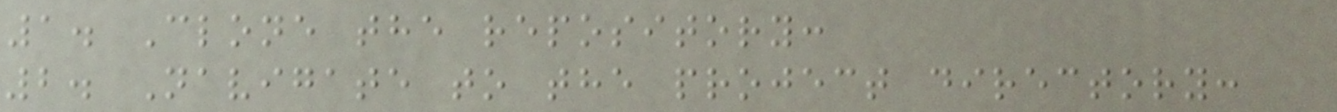1. Clone the repository:
2. Navigate to the project directory:
